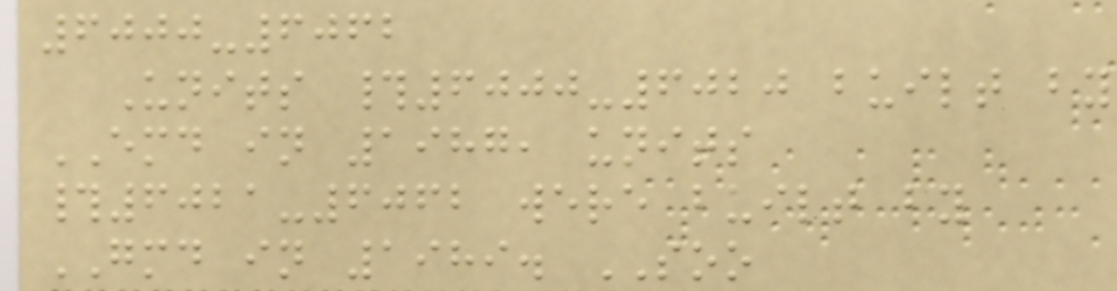6000-6062
Units #6000-6020 built by
EMD in 1987, units
#6021-6062 were built by
GMD in 1989. SOO
